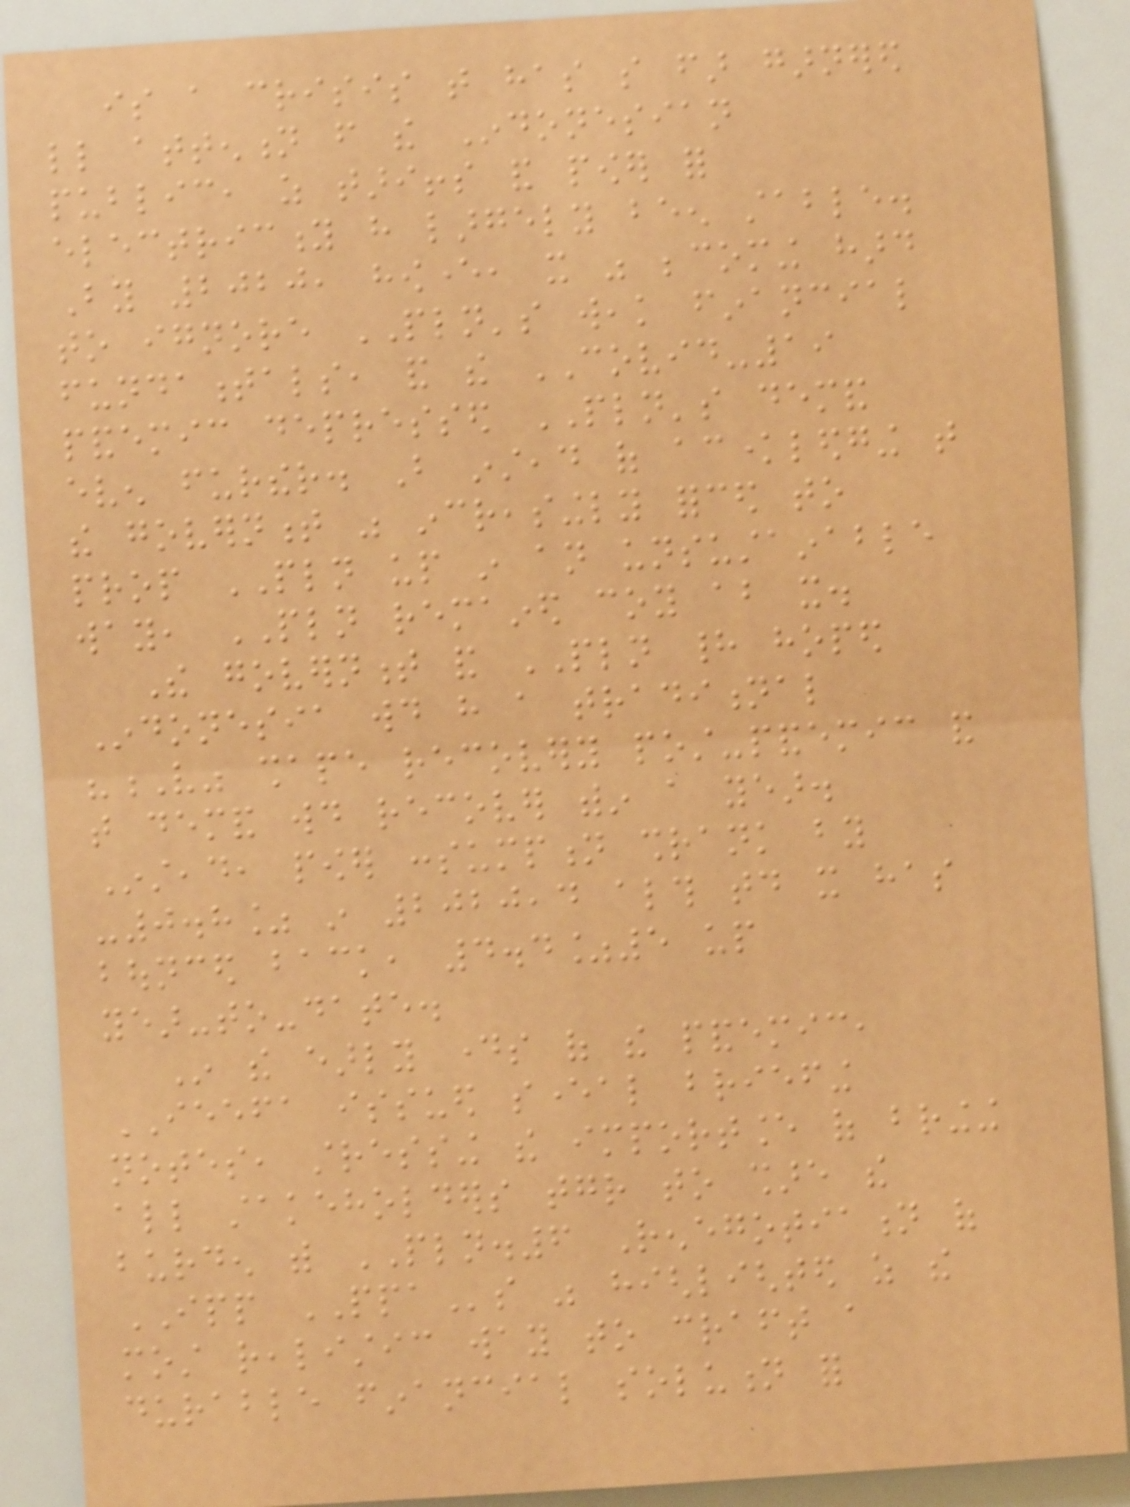is a crisis that has so far garnered
little attention from the Indonesian
public, as tariffs and power for
electricity have largely been stable.
By 2020, however, it was becoming hard
to ignore PLN's weak financial
fundamentals, and the COVID-19
pandemic depressed PLN's demand
even further. But instead of acknowledging that
the government was increasingly forced to
prop PLN up in an unsustainable
way, PLN remained coy about it.
The government and PLN had hoped
Indonesia would have a traditional
"V" shape recovery post-pandemic and
that demand would recover within a year.
Instead, power consumption shrank by
-0.8% in 2020,4 although today it has
bounced back, 4.4%5 up
year-to-date.
In the early days of the pandemic,
IEEFA issued several briefing
notes, stressing the importance of bringing
all stakeholders together to share the
burden with PLN.6 Renegotiation of
IPP PPAs was highlighted as the
most realistic way to craft a
durable financial solution for
